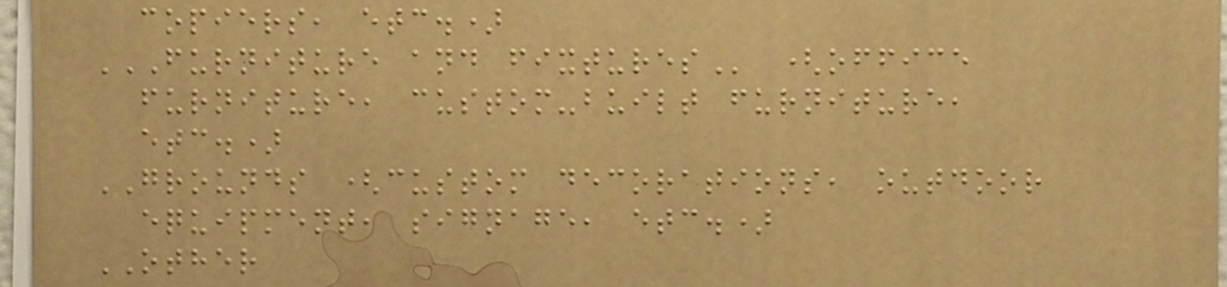copiers, etc.)
FURNITURE AND FIXTURES (office
furniture, custom-built furniture,
etc.)
GROUNDS (custom decorations, outdoor
equipment, signage, etc.)
OTHER
